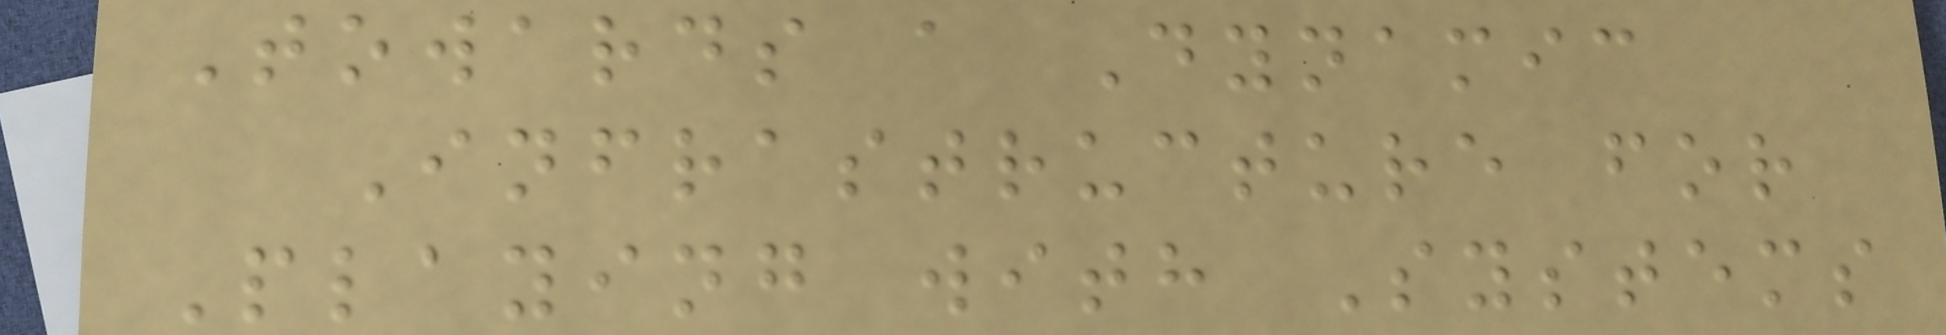Towards a Dynamic
Infrastructure for
Playing with Systems
